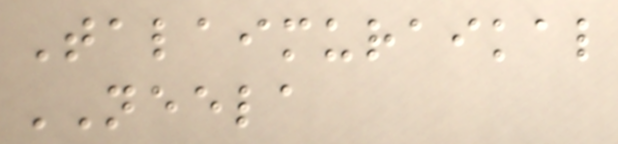Talaimuraikal
NEELA
